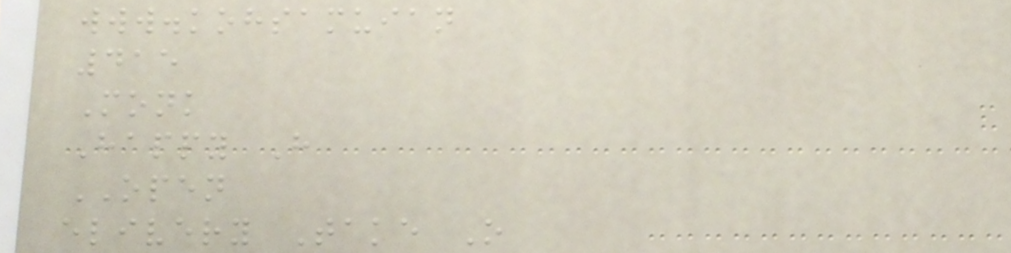www.kohsamuian
415
Monk
Happy H
OPEN
elivery Take O
